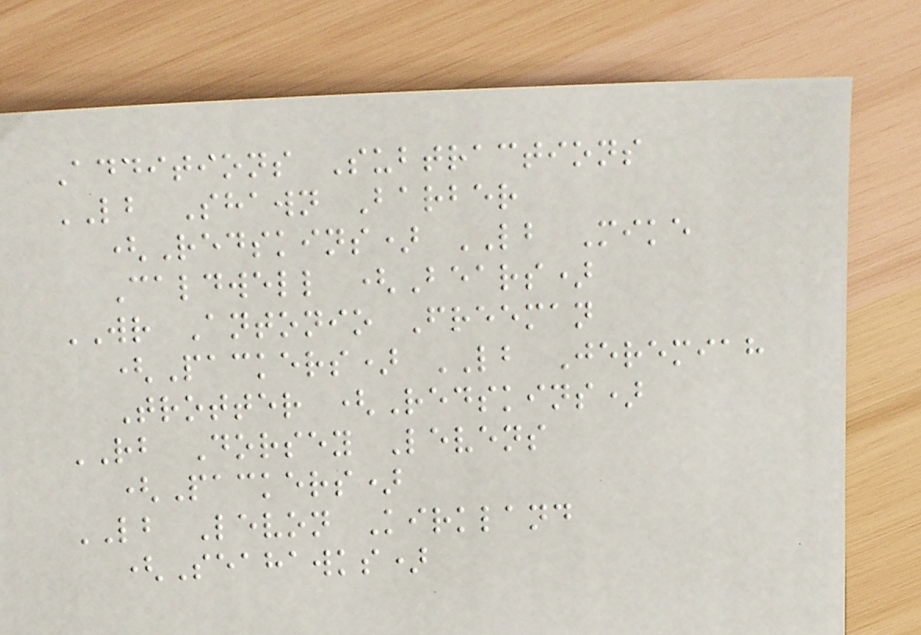Additions Subtractions
LB Shawn Barber
(Redskins) LB Mike
Caldwell (Bears)
WR Antonio Freeman
(Packers) LB Jeremiah
Trotter (Redskins)
RB Dorsey Levens
(Packers)
LB Levon Kirkland
(Seahawks)
